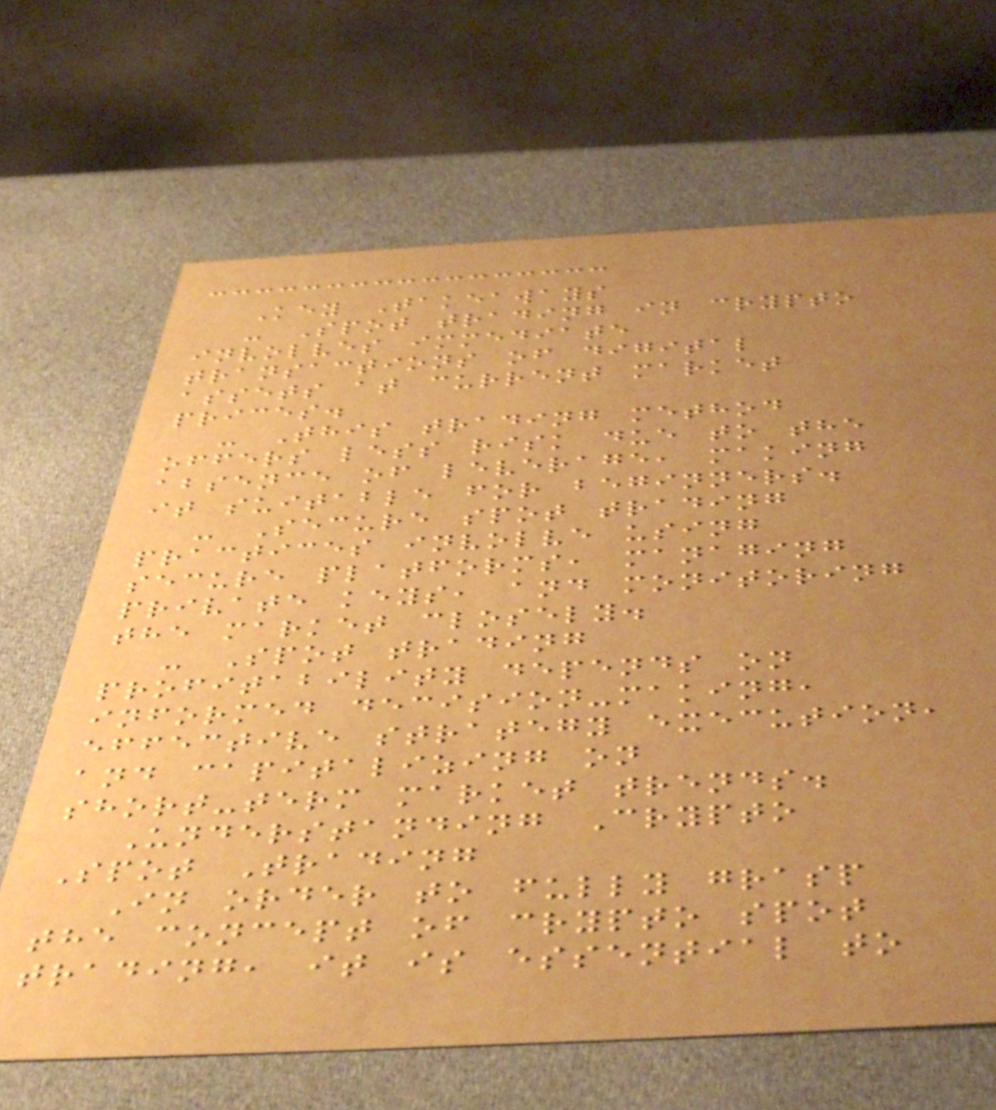Key Takeaways
- Spot trading in crypto
involves immediate
transactions of digital
assets at current market
prices.
- This trading method
offers less risk due to the
absence of leverage, making
it suitable for beginners.
- Secure spot trading
practices involve using
secure platforms, managing
private keys, and monitoring
the market closely.
- Spot trading
profitability depends on
informed decision-making,
effective strategy execution,
and capitalizing on
short-term market trends.
Understanding Crypto
Spot Trading
In order to fully grasp
the concept of crypto spot
trading, it is essential to
